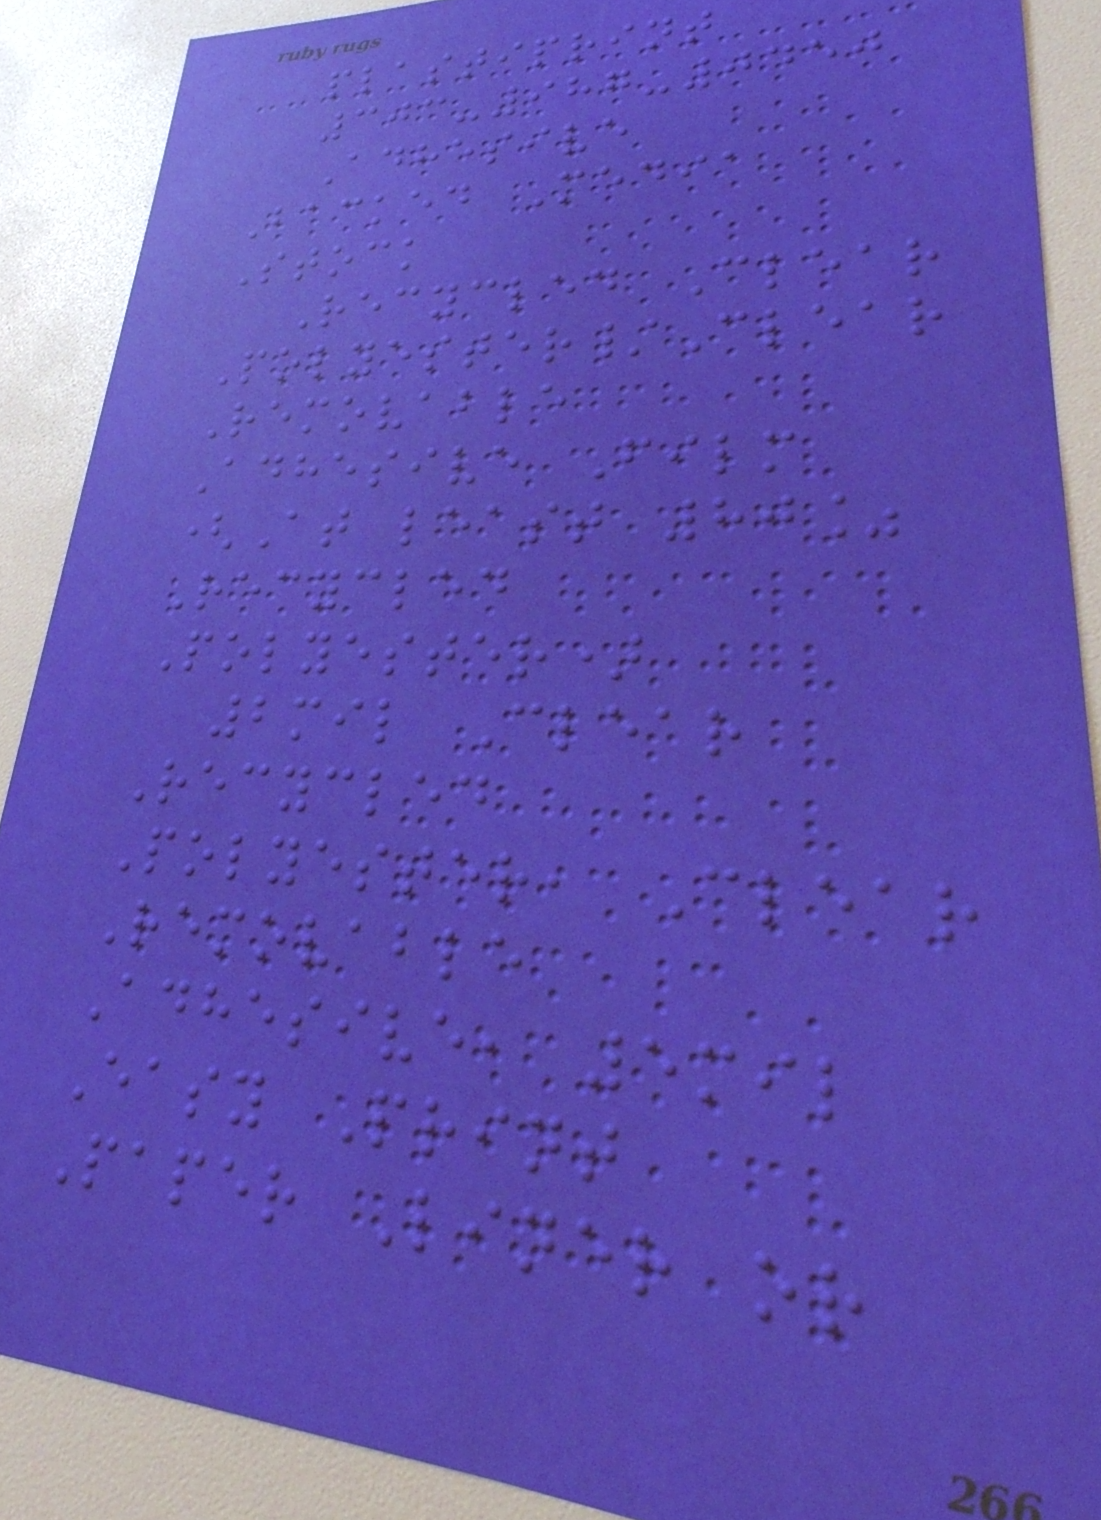plastiprint
303-987-0450
Adhesive
Backed Media
Stock
Recycled Clear
Polyester/Clear
Removable
Adhesive Film
(At least 80%
Recycled
Polyester)
2mil Clear
Recycled
Polyester, Clear
Removable
Adhesive, 5mil
Easy Print
Paper Liner or
